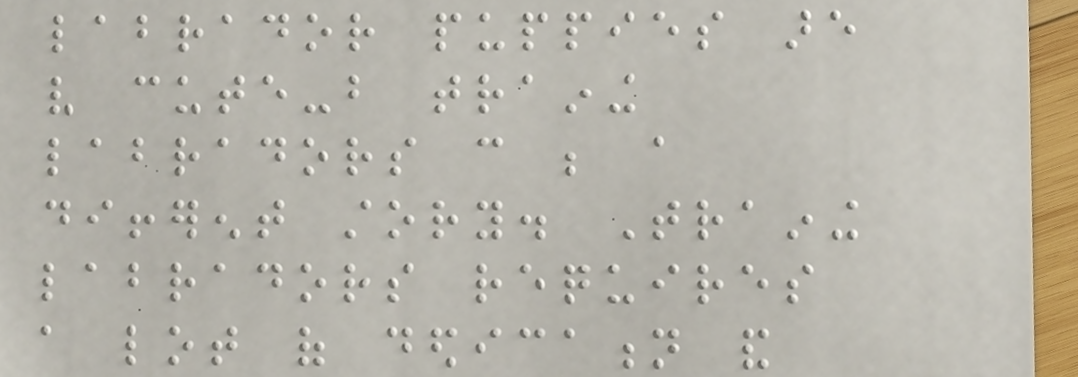labrador puppies are
very cute-but training
labradors can be a
different story. Training
labradors requires
a lot of dedication and
